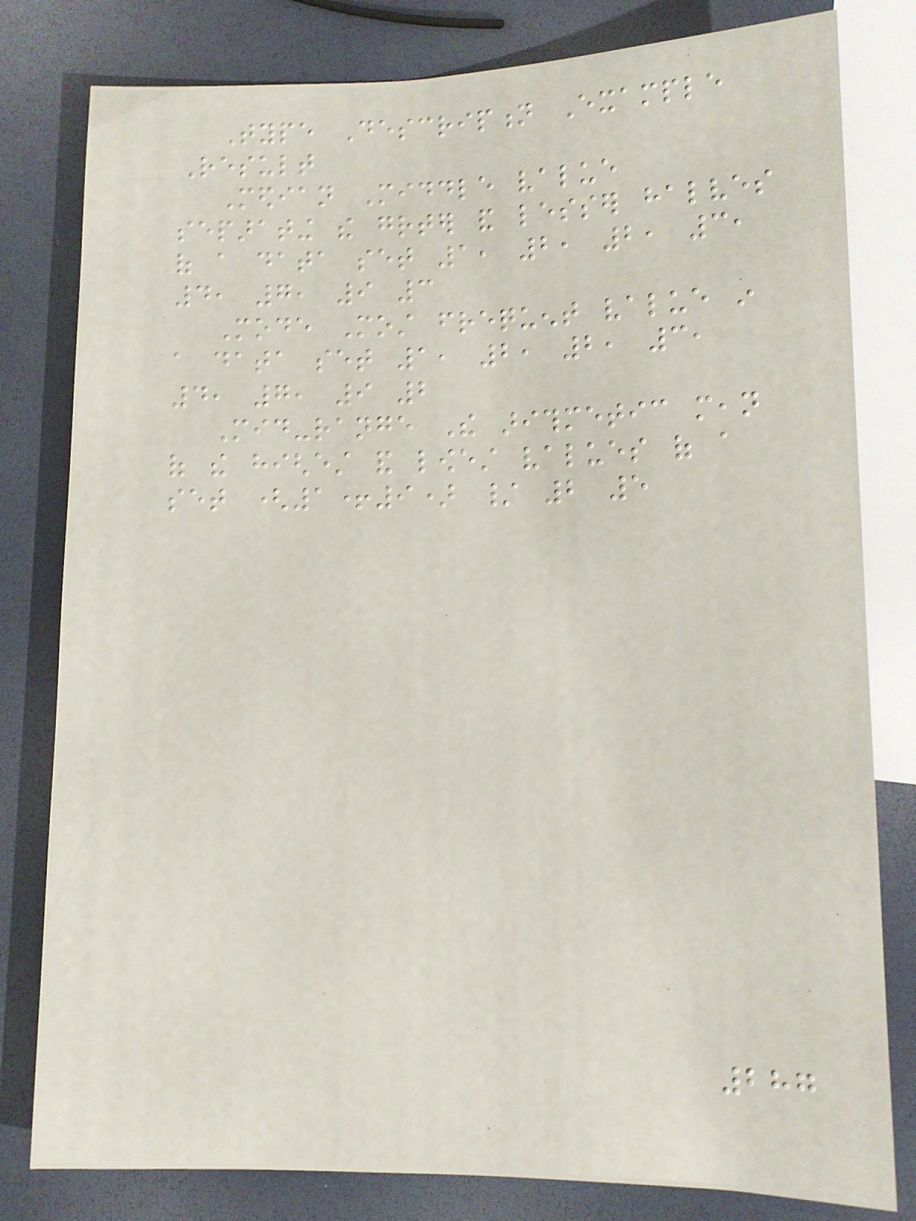Type Description Example
Result
Median Middle value
separating the greater and lesser halves
of a data set 1, 2, 2, 3,
4, 7, 9 3
Mode Most frequent value in
a data set 1, 2, 2, 3,
4, 7, 9 2
Mid-range The arithmetic mean
of the highest and lowest values of a
set (1+9) / 2 5
287
